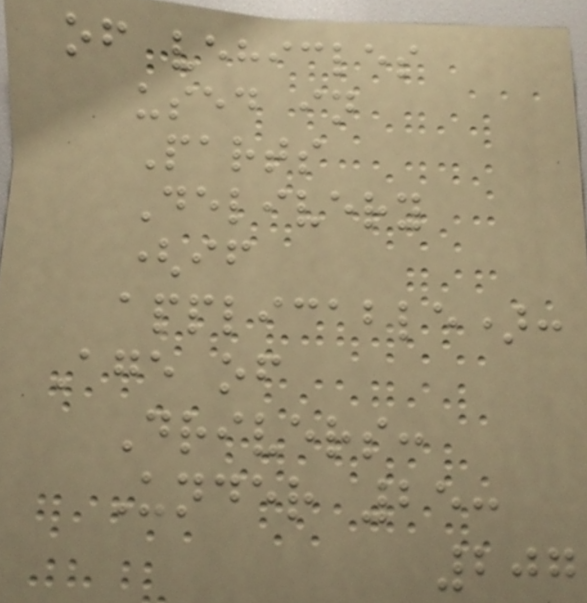of vehicles
used in
Parts
Delivery
(if
applicable):
Age of
Drivers:
Under 25:
207
